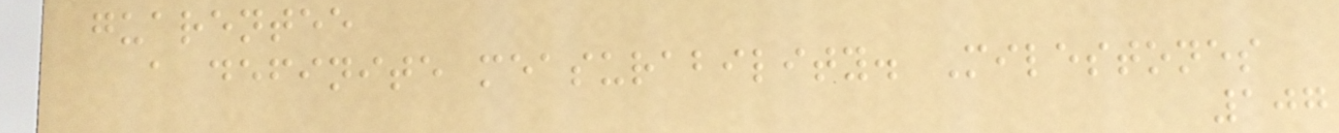guarentee
a definite measurability. Milestones
107
